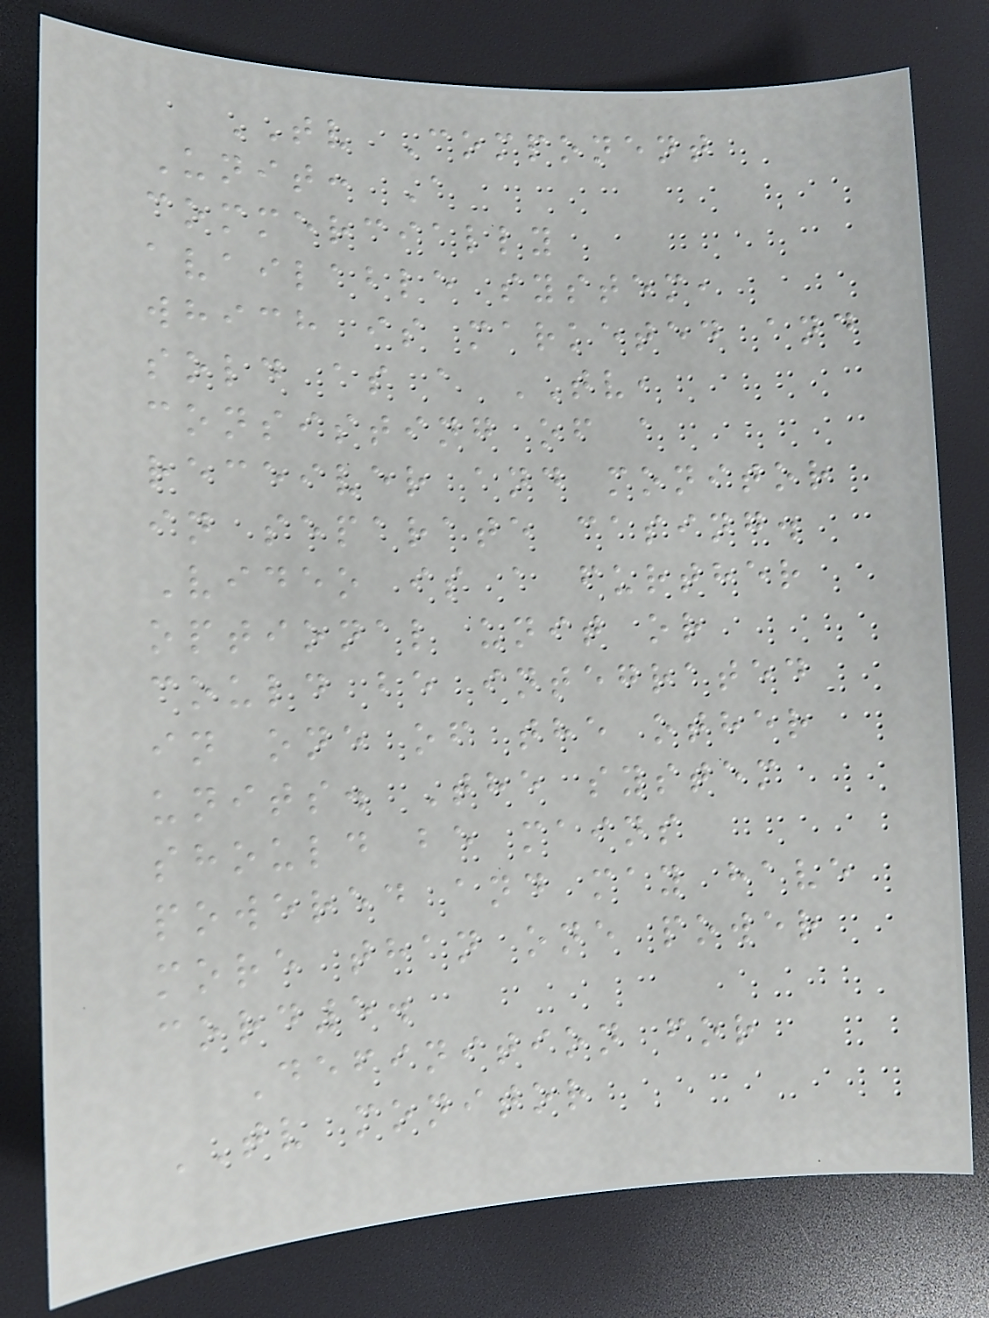TV Component
Unit: A
commercially
available system,
which is marketed and
sold as a TV,
consisting of a
receiver and monitor
in separate casing.
Video is a further
optional unit or
could be integrated
in one of the other
units. The system
should be mains
powered and may have
more than one power
cord5.
Definition for
TV monitor
